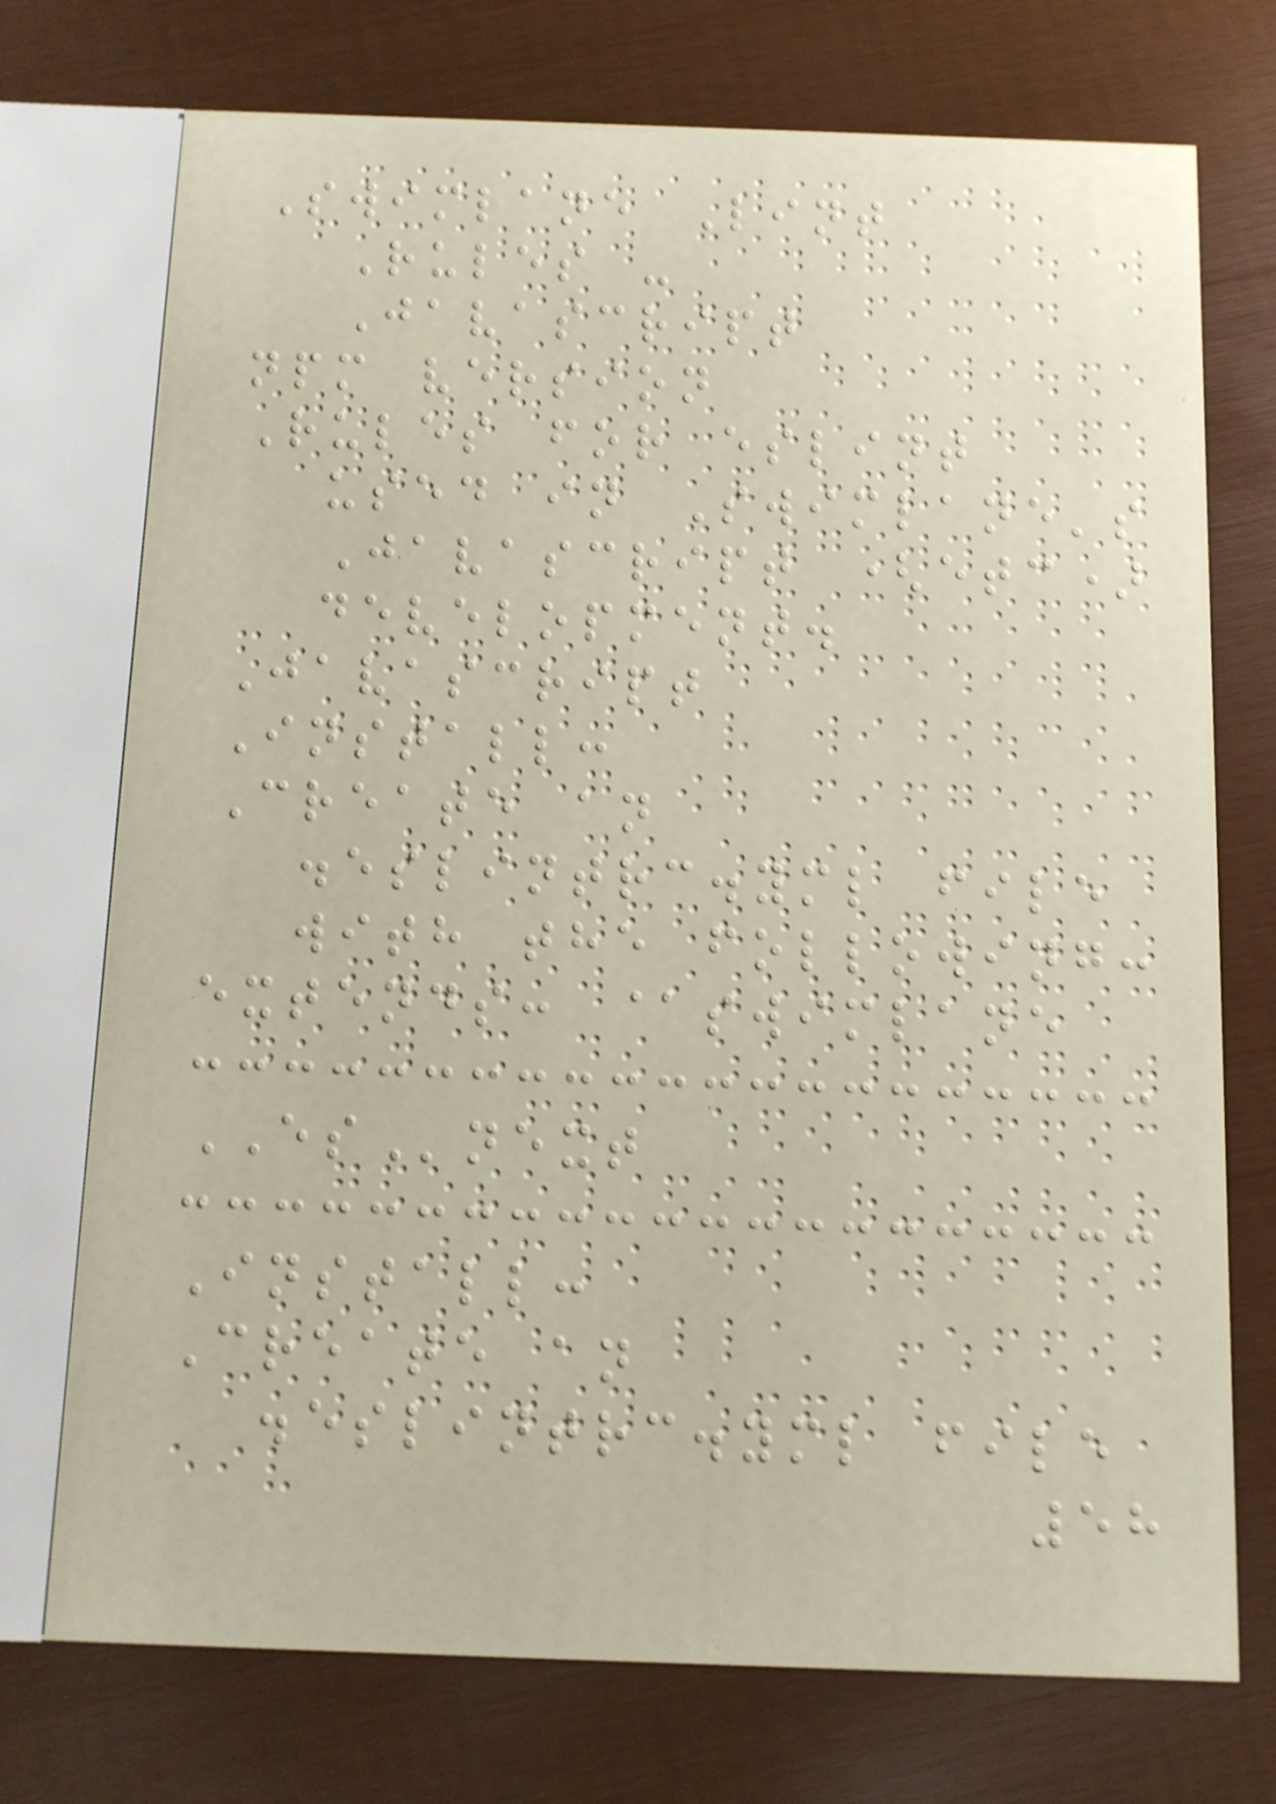Swimlane Lint
Rules -
Javascript
npm version
Rules for eslint
used in Swimlane's
Javascript (etc)
development.
Javascript
Install:
Create an
.eslintrc.yml file
with the following:
extends: @swimlane
ESnext
Install:
Create an
.eslintrc.yml file
58
